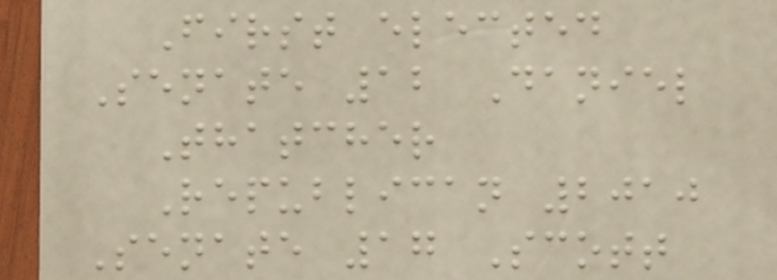First elected
Senate 12 Daniel
Thatcher
Republican 2010
Senate 17 Scott
